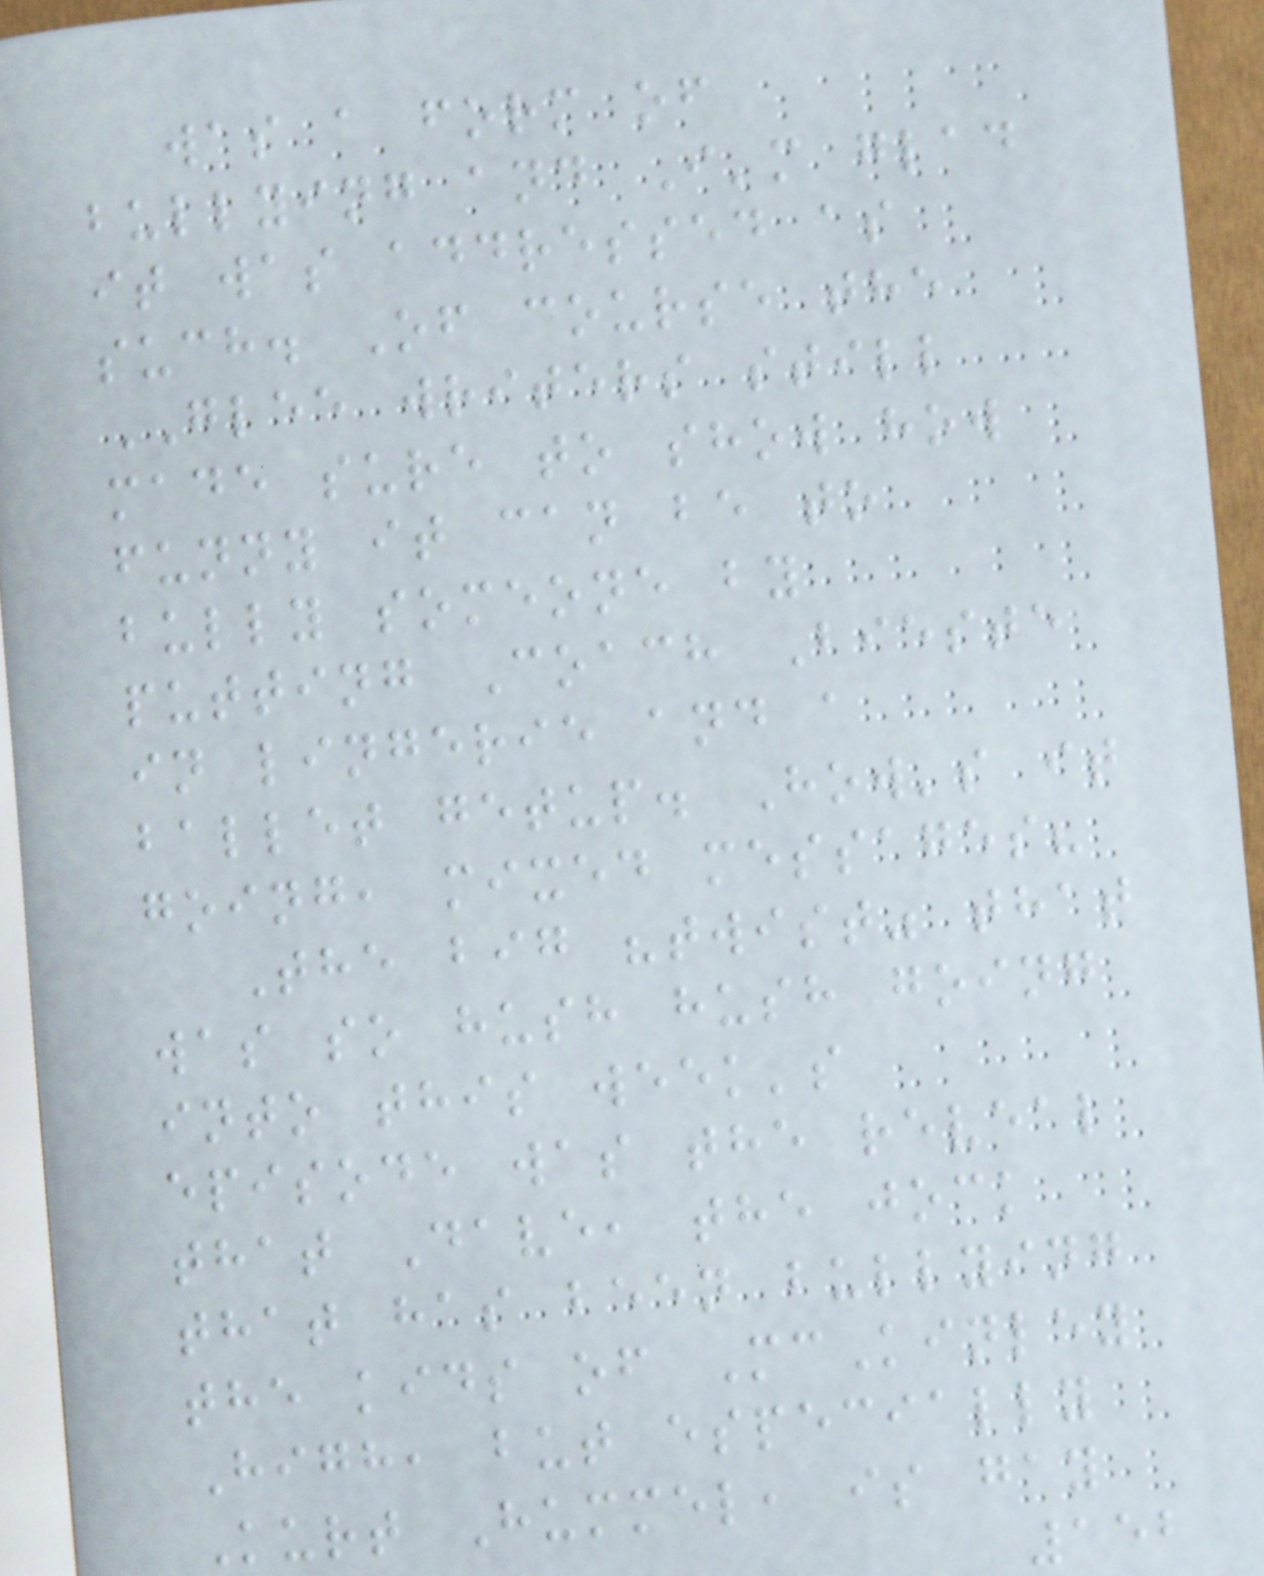was a form of
bullying and I'm glad
it was addressed as
such. Of course the
GLEE writers still
made sure to show how
funny it can be to
bully someone by
putting Coach Bieste
in lingerie and a
ballet getup. How's it
going, mixed messages?
The big "twist" that
was so hush hush going
into this week's
episode was the reveal
that Dave, the jock
that has been bullying
the kids of McKinley
High, but especially
Kurt Hummel, is gay
152
